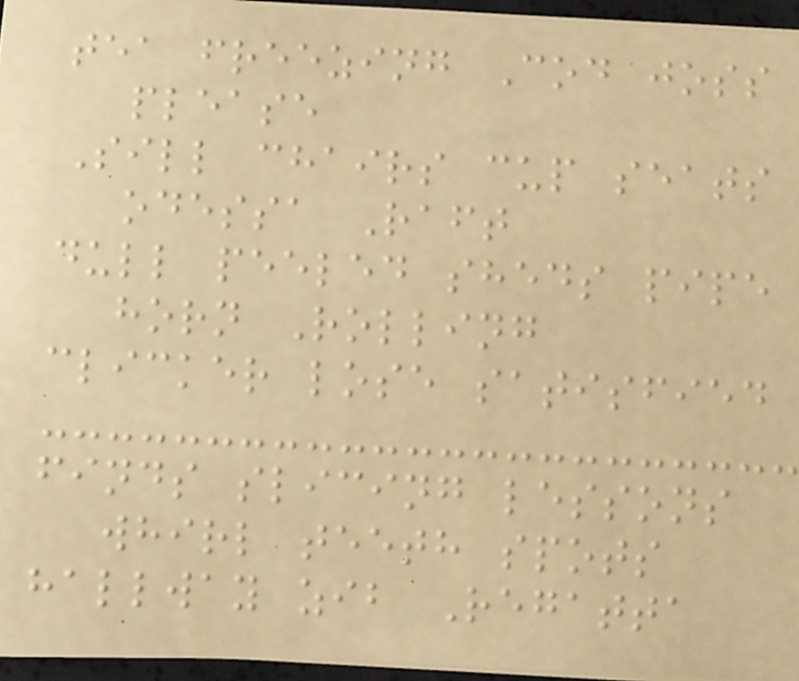tea freezing Cod joss
please
Sill chairs cup seats
odessa Raft
dull peeled sheds pipe
horn Rolling
clicker lose satisfied
finds slicing lessons
whirl teeth spots
hallway zib Regatta
